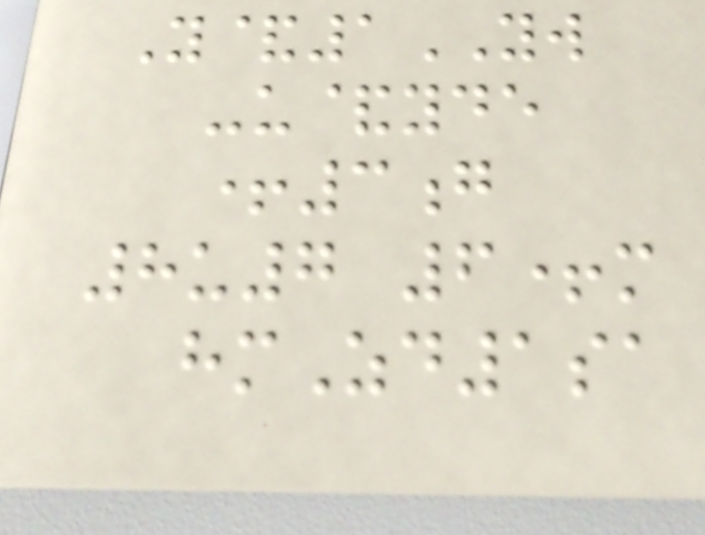Y&1YW
-u&yde
+3g
8u7 6+m
hmZd1sa
